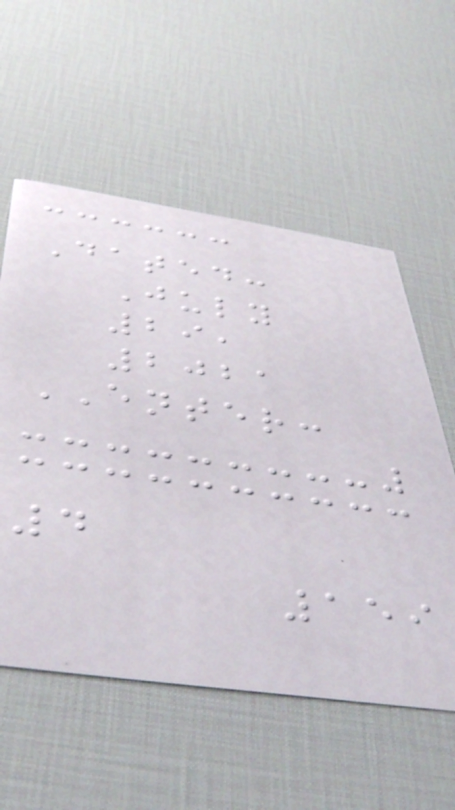Dated:
July
29,
2021
ENTER:
4
159
